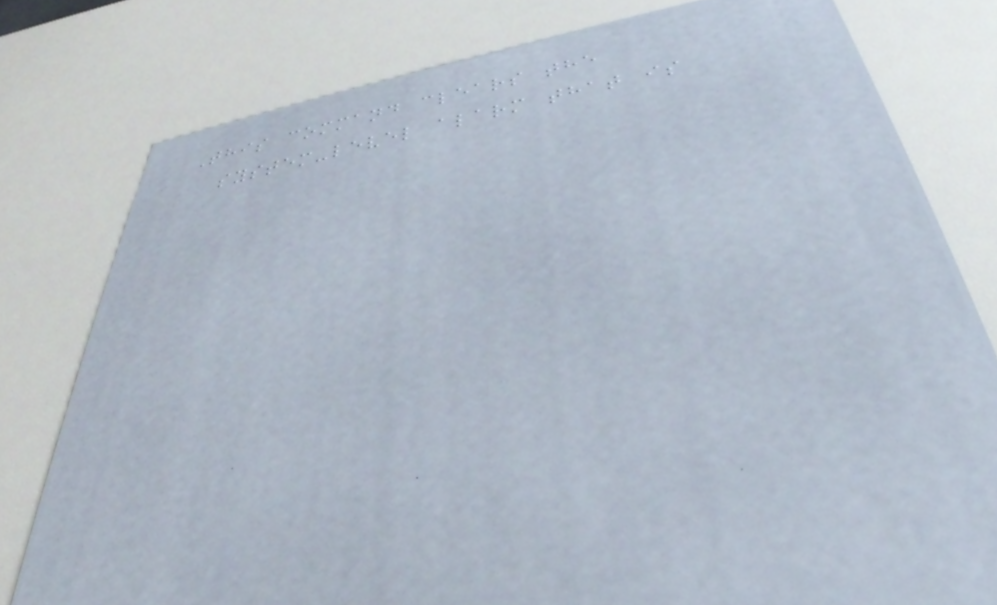This command clears the
system-level alarm that is
